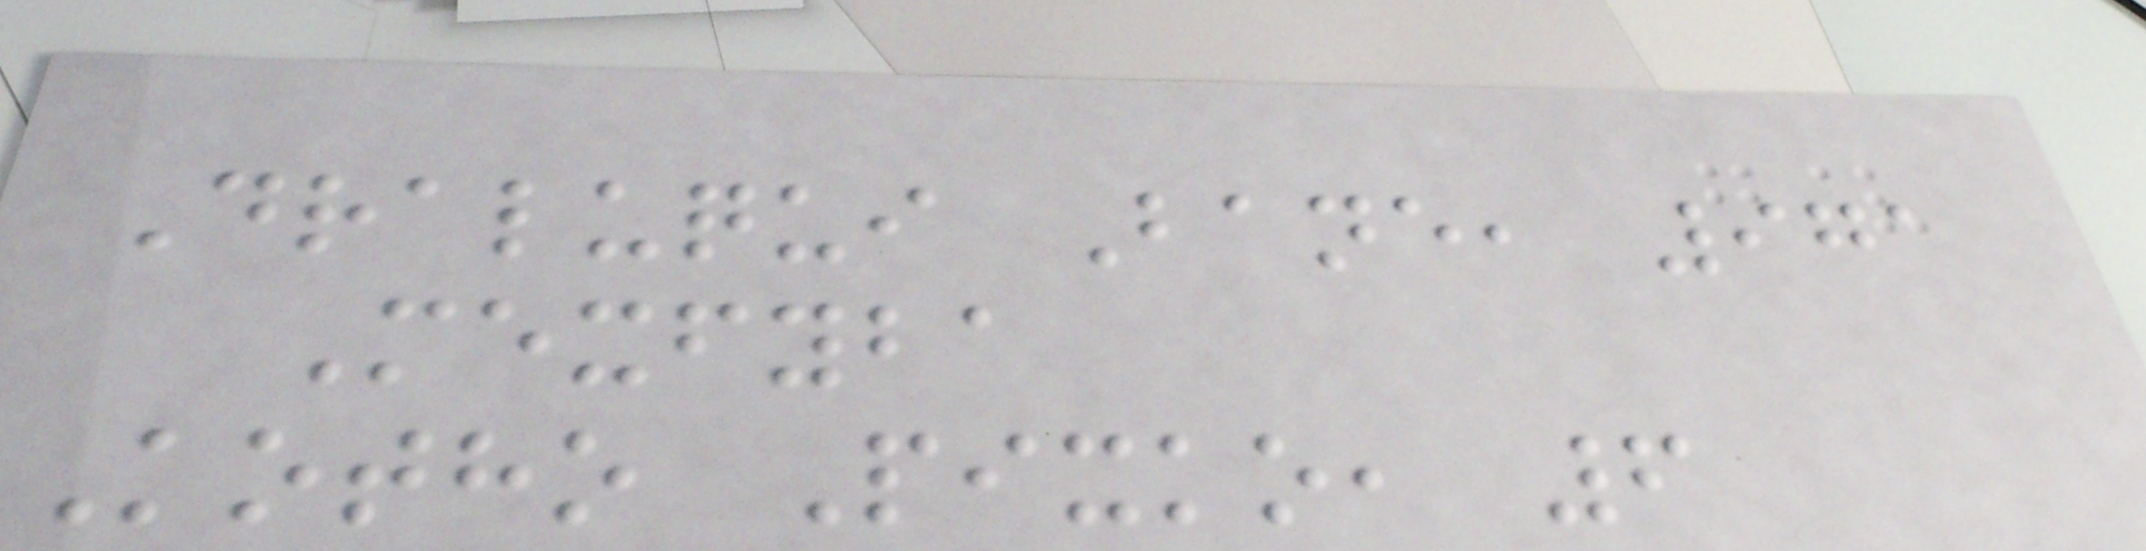Draluqui Bane, 971
Mexfyba
Kotho Pixko, 6
